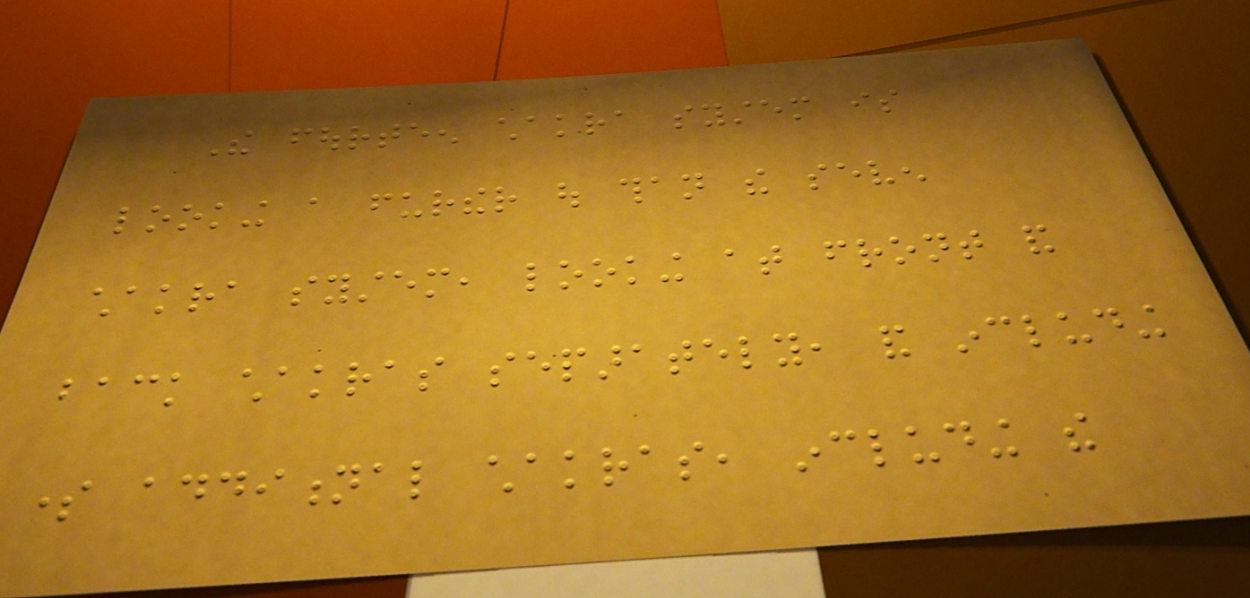The fourteen chakra system is
looking a further out than the seven
chakra system, looking at front and
back chakras separately, and including
some additional chakras, including the
